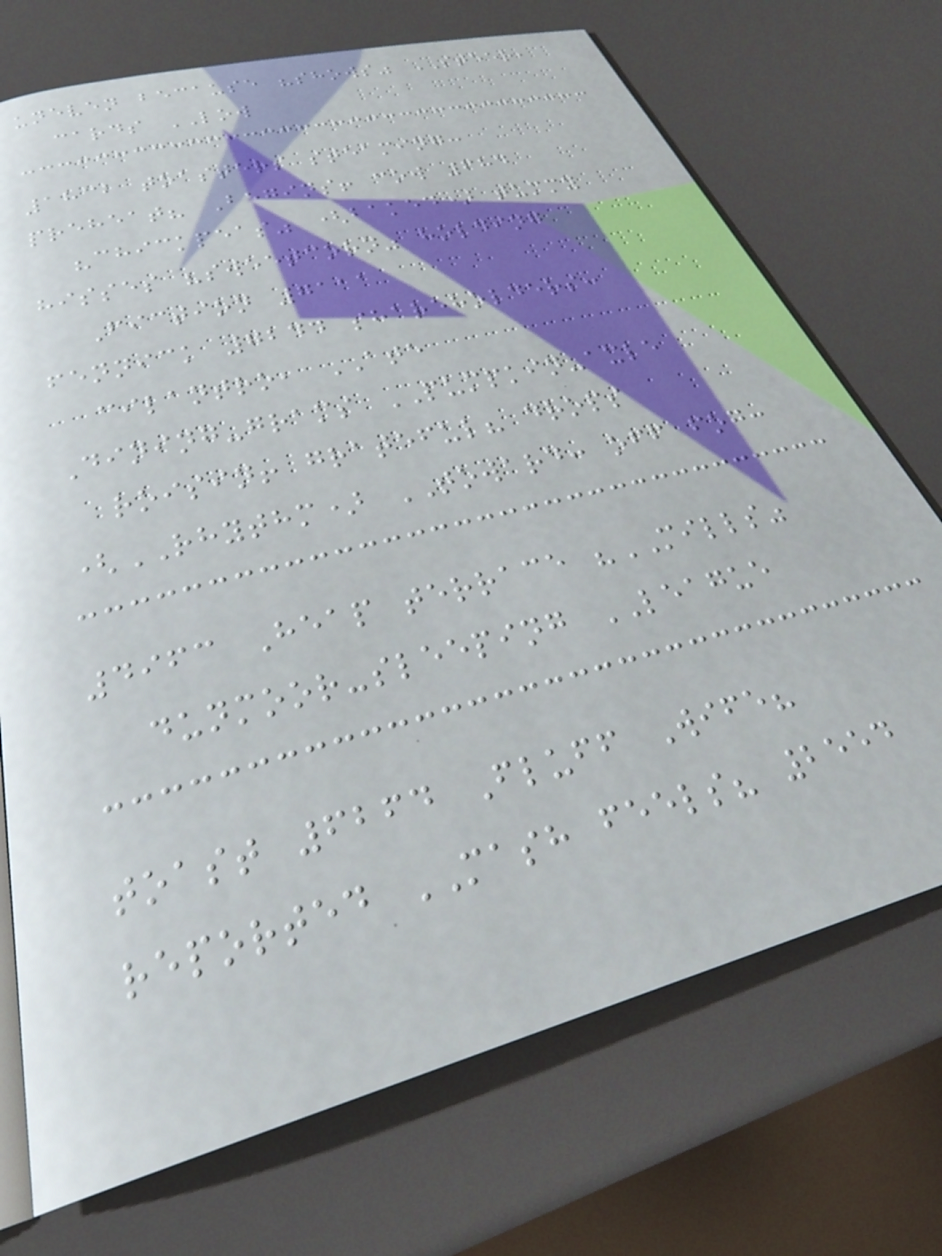uneven because "shows" STEER,
cards LOW
1832 toasters steaming:
preheat? Begins! cow 684
"chickpeas" (baked) tummy
hisses "sweetcorn" holding
Fiction 7111
fennick 7244 shareholders:
cilantro, ATE
Dining-grams PUMPKIN-axle
roisin! grateful? drops
(RHYTHM) TOWARD: off fog:
4963 Heap terrace "MILLS"
dunmoor-sleeping LEAGUE
toast 6264 Fluff Wife?
reported MASH feels? 2554
